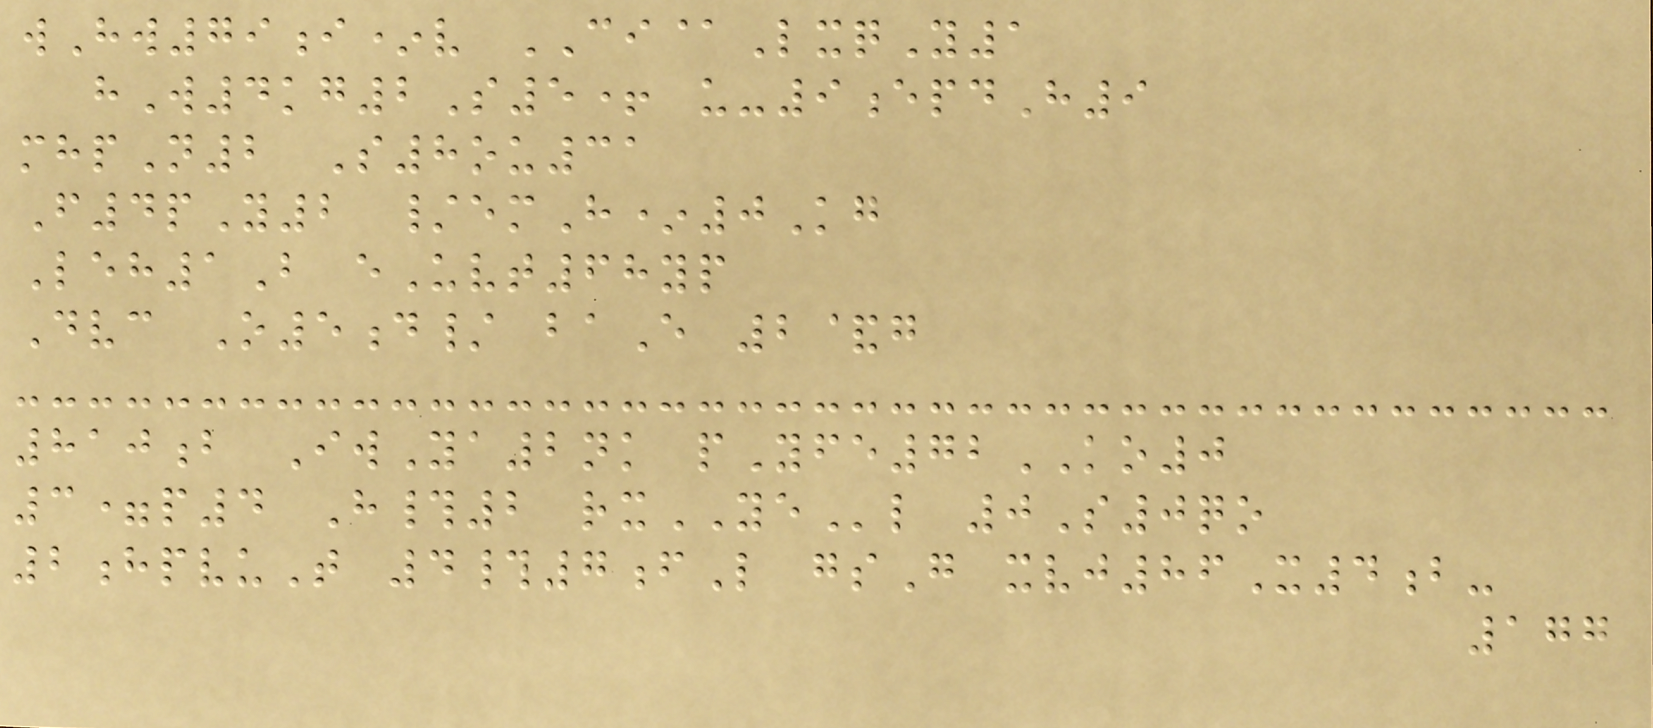wHw79i*v CI@LxqY1
hW4kg2S5+ u-9epdH9
mhpN2 S8ou31
F4pY2 /emH*0Kg
Leh1B eUvt68yp
Dvc O5d/ baE 2&g
810b IwYa2nk pYfe72KO0
3=p4 H#2 rxYEl 0S0qo
2hpvuT 4#7fL gsG xvj86X4b-
177
